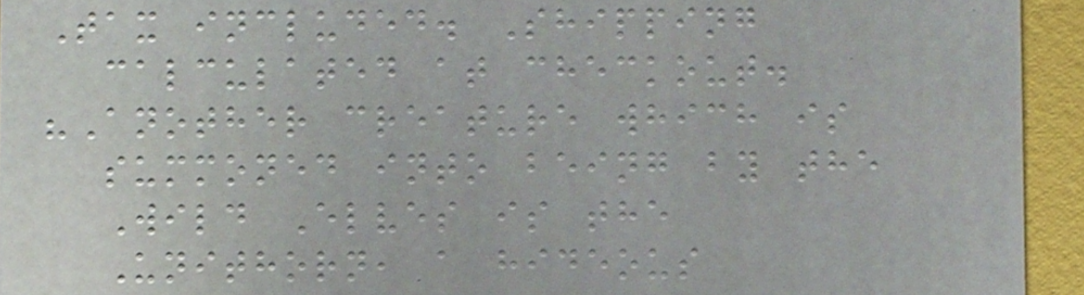Tax included. Shipping
calculated at checkout.
"Another creature which is
summoned into being by the
Wild Elves is the
Unithorn, a hideous
